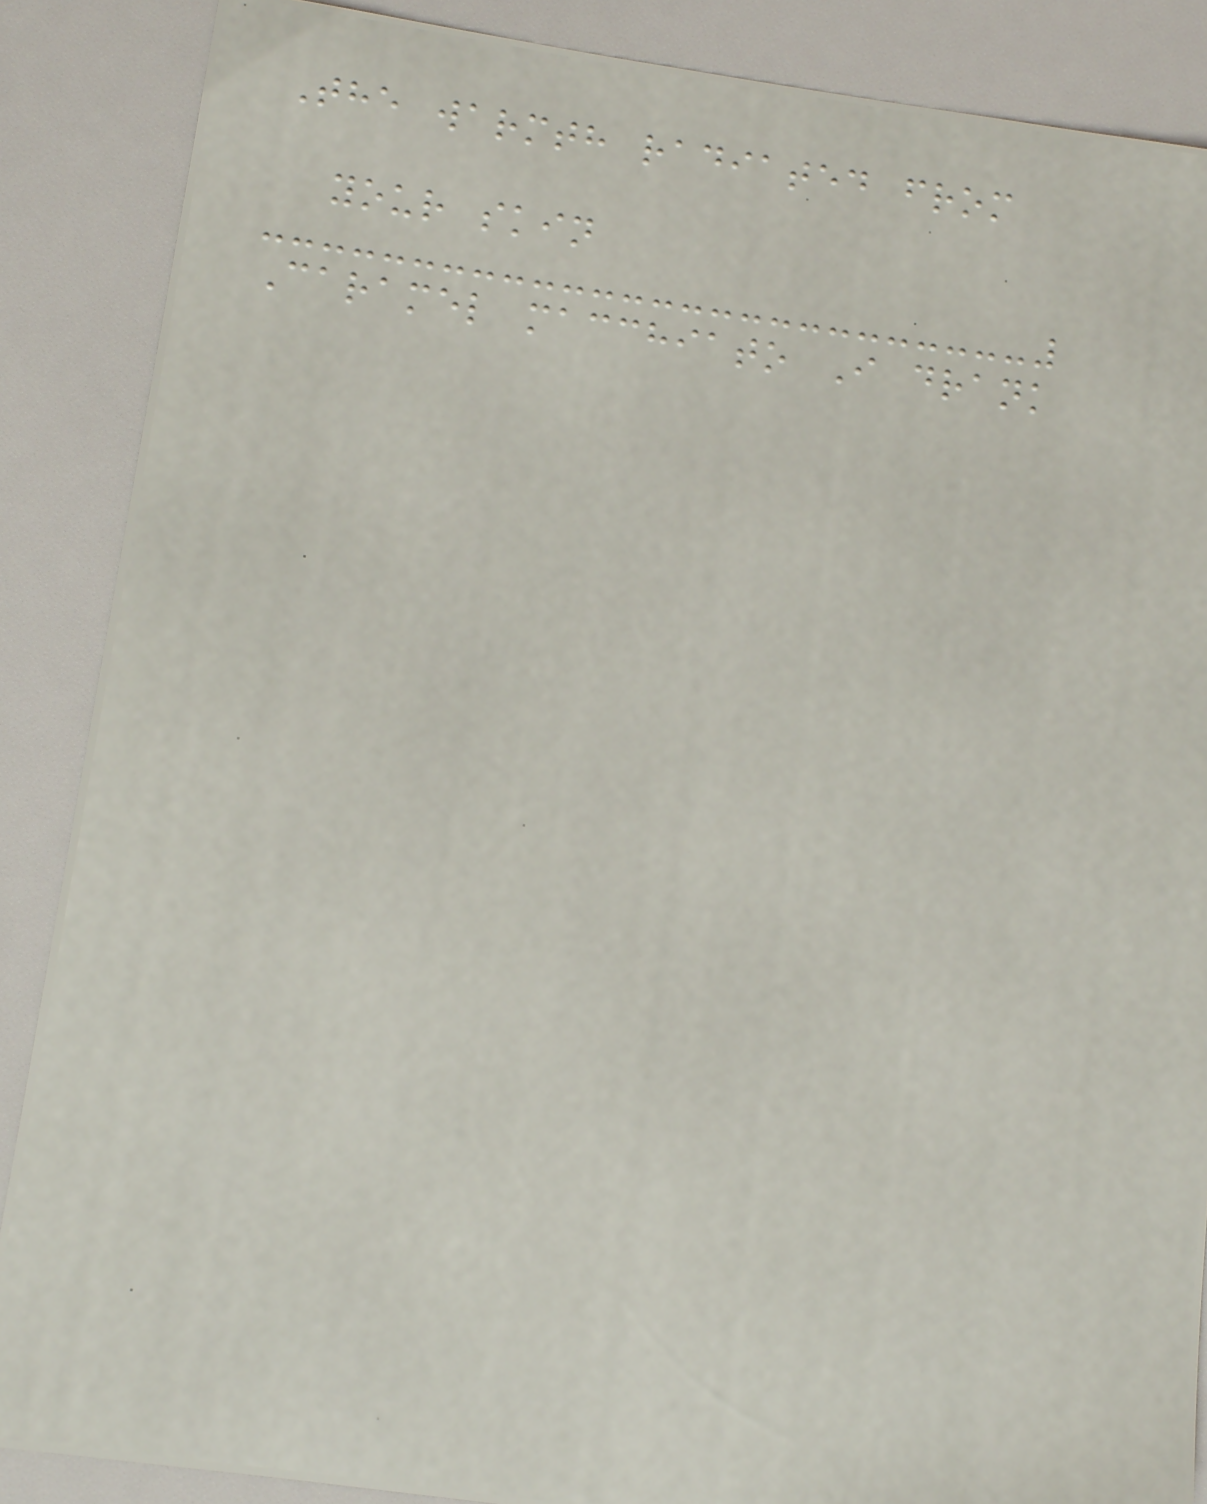The warmth radiated from
your skin
Caramel macchiato I drank
